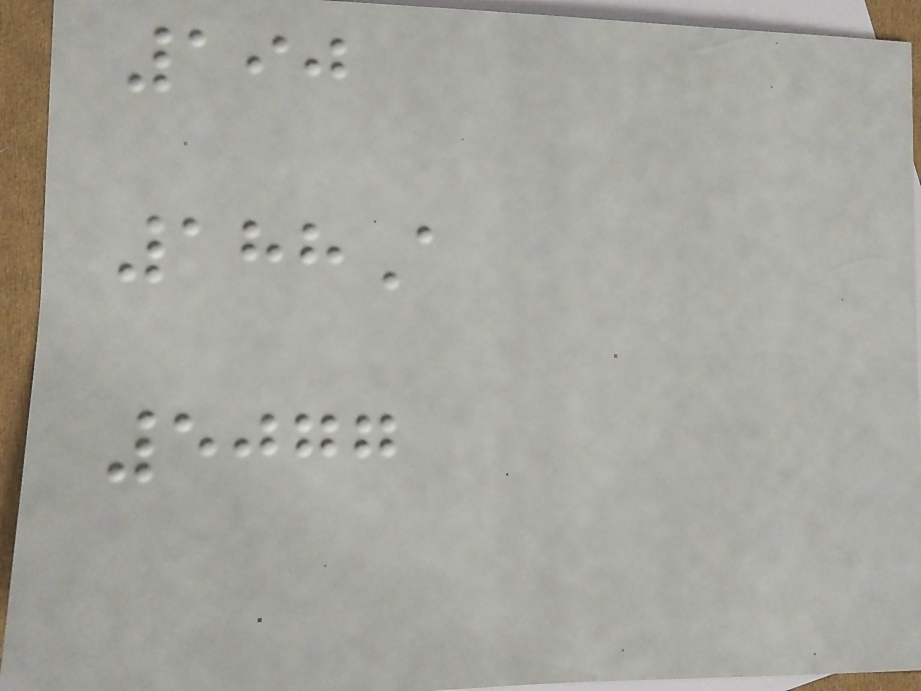190
188A
5077
